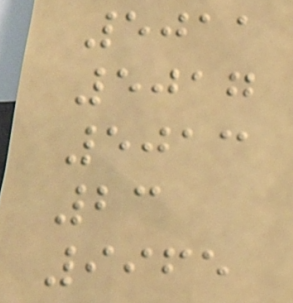5011
5017
5013
23
9965
